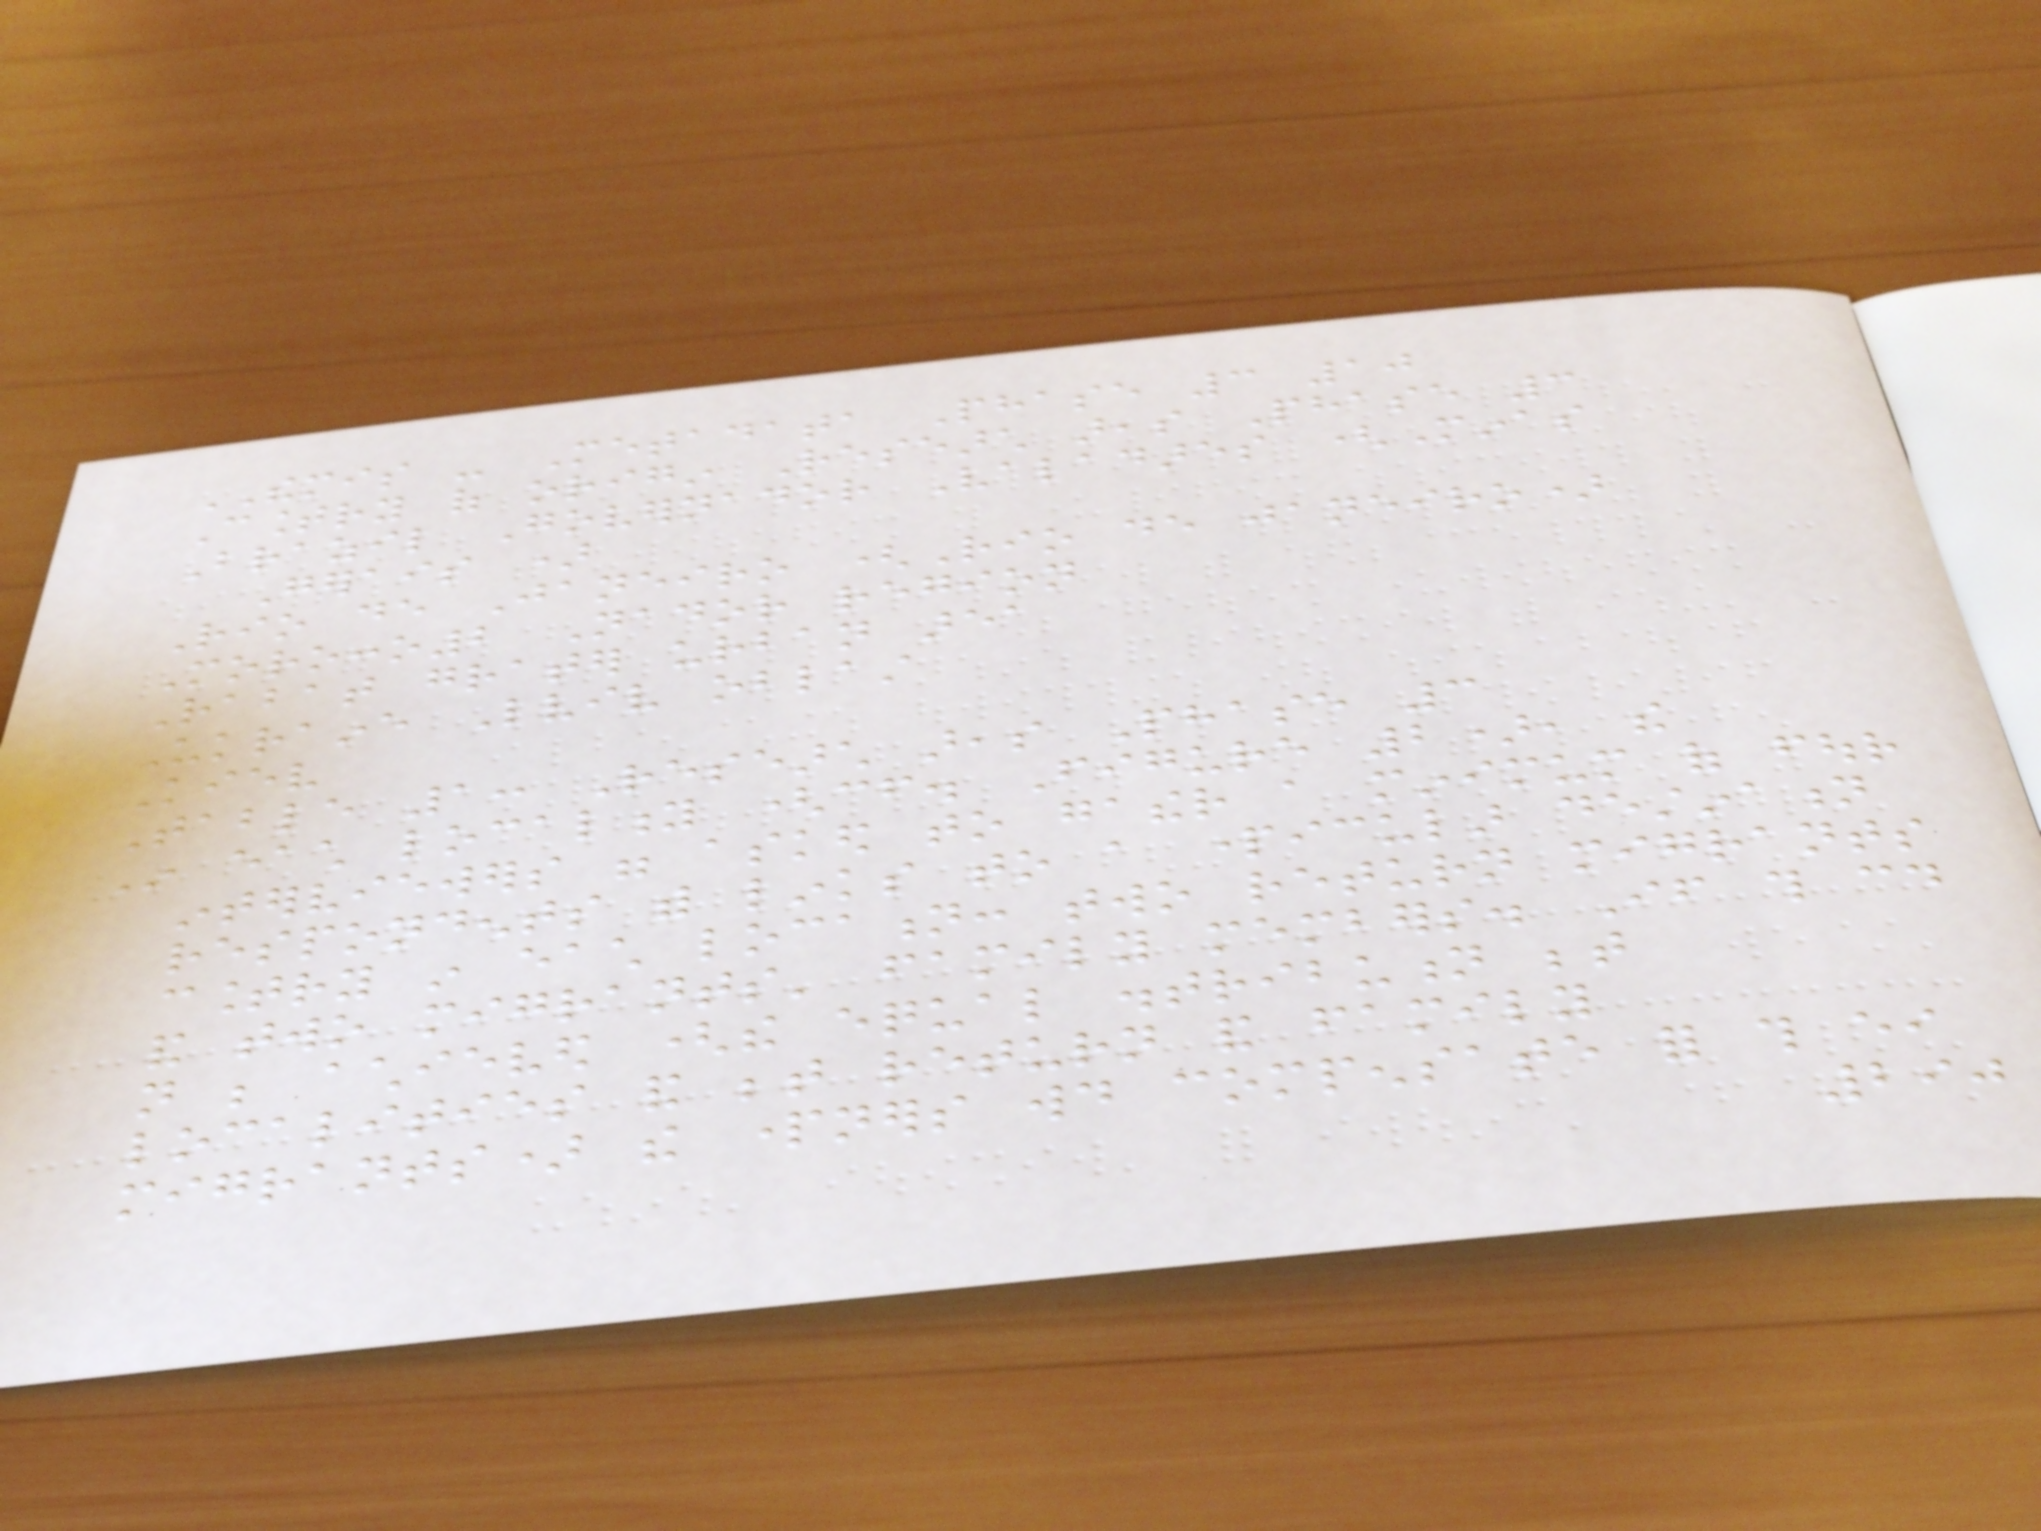THEMIS - Metadata Phase 3 10
Country of origin Research areas Phase 3
Brazil Governador Valadares (Minas
Gerais )
Rio de Janeiro (Rio de janeiro)
Morocco2 Nador region
Rabat grater urban area
Ukraine Lviv oblast
Kiev
Table 1: Research areas Phase 3
In each locality (cf. Figure 2), the
interviewers were asked to gather a minimum of four
respondents with links to a particular destination
country in each location: two return migrants
and two migrants' family members. If this could
not be achieved (the equal distribution between
localities and between return and family
migrants) the partners would compensate for this either
290
